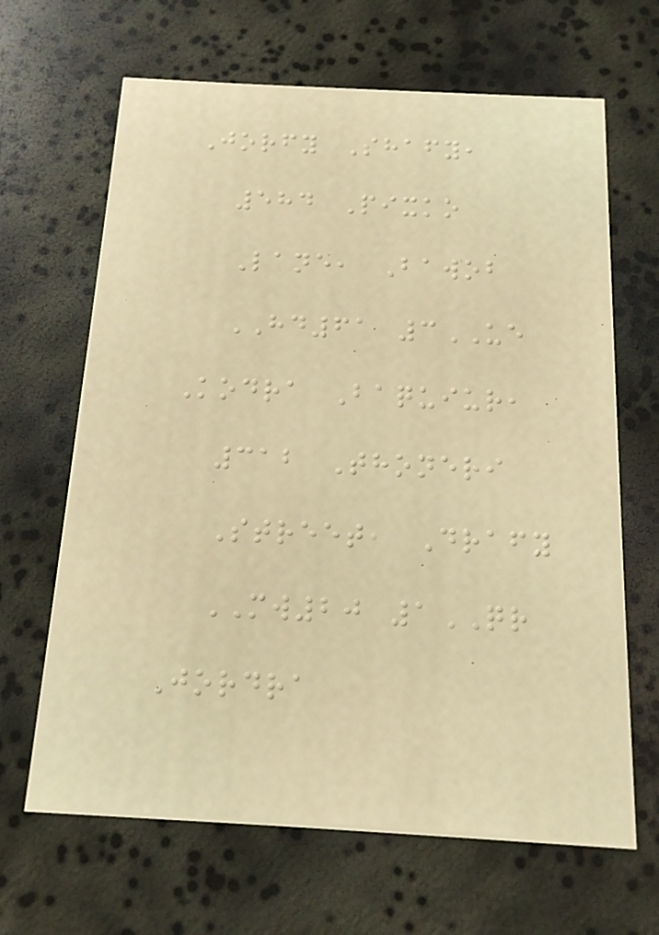Jorfy Shafy,
584 Pixko
Lane, Bawob
HD61 3UE
Kodra Baquiur,
312 Thoneri
Street, Drafy
MW20 1QR
Jordra
